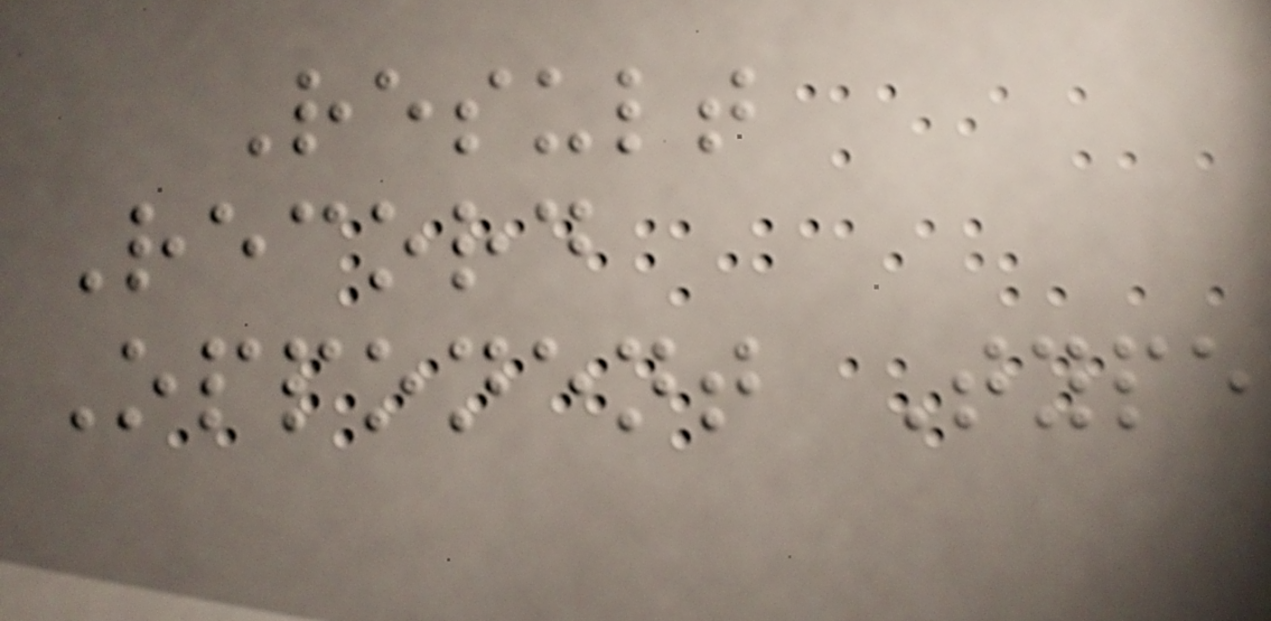Result
Record
Opponent Type
